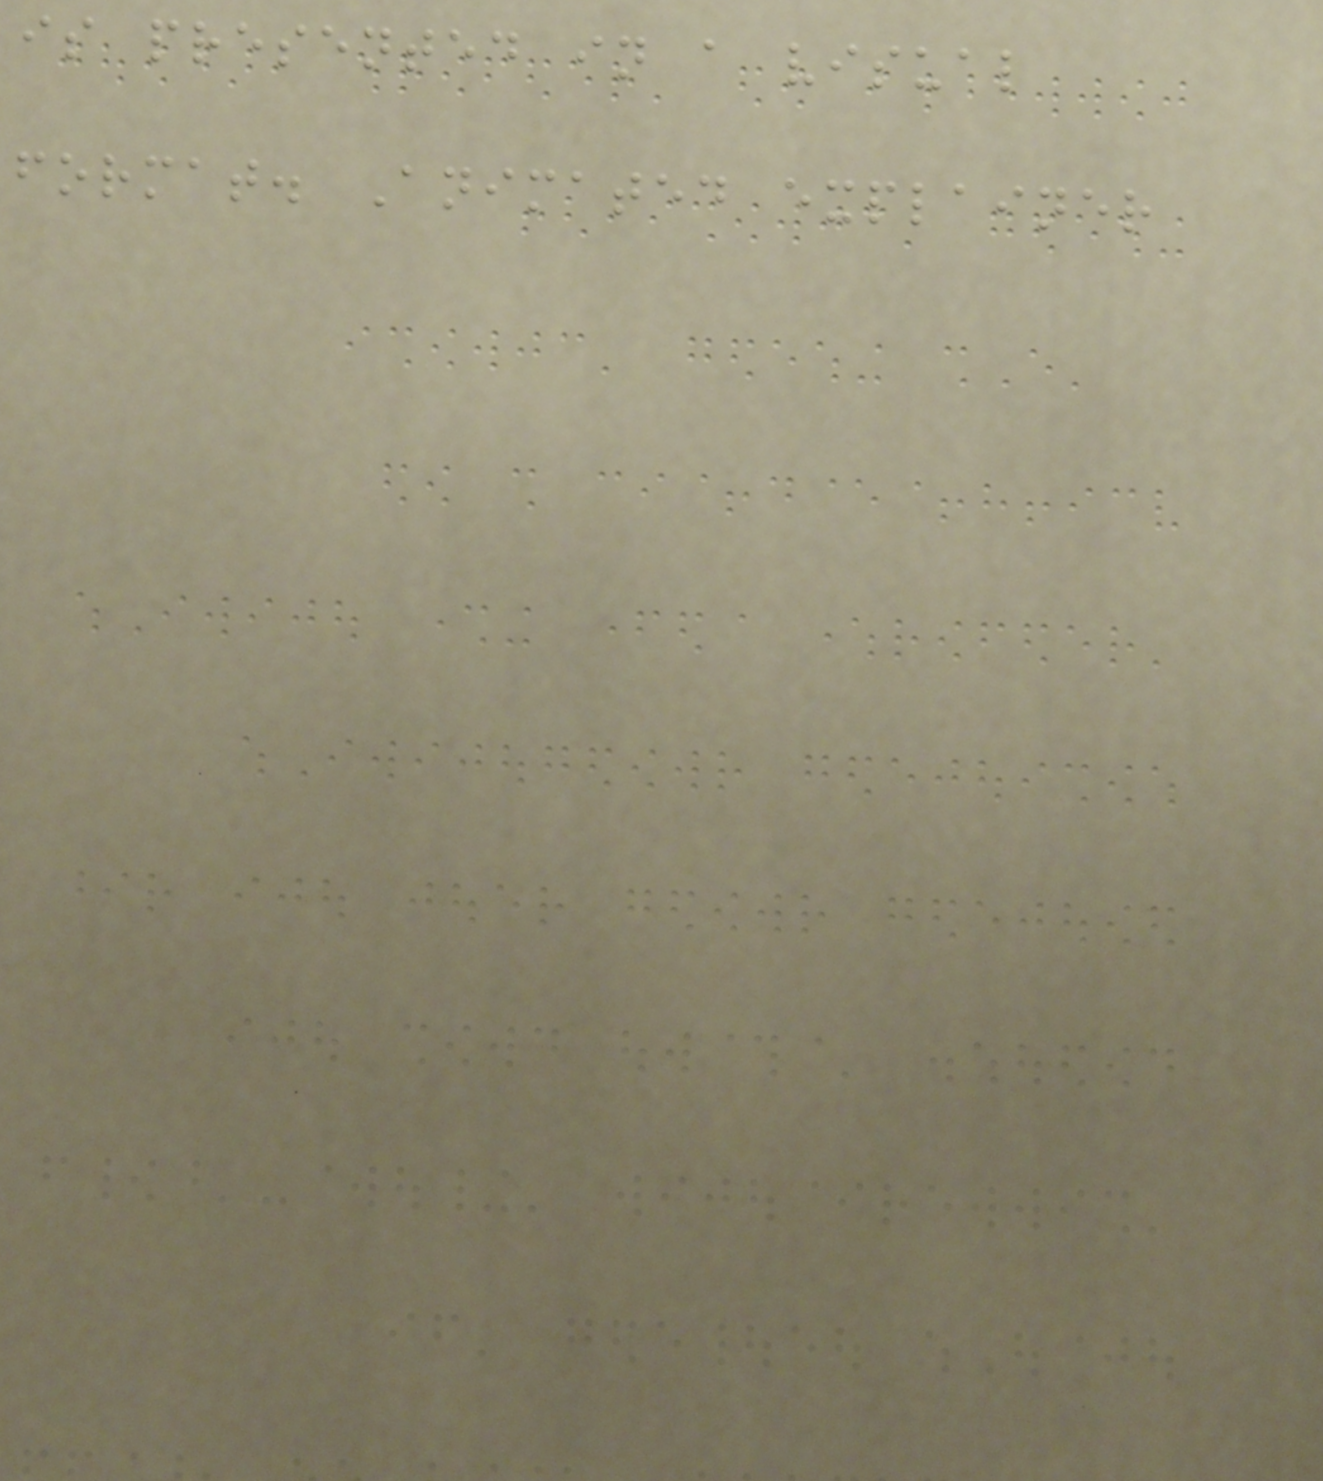is presented in a visual
format. Animated explainer
